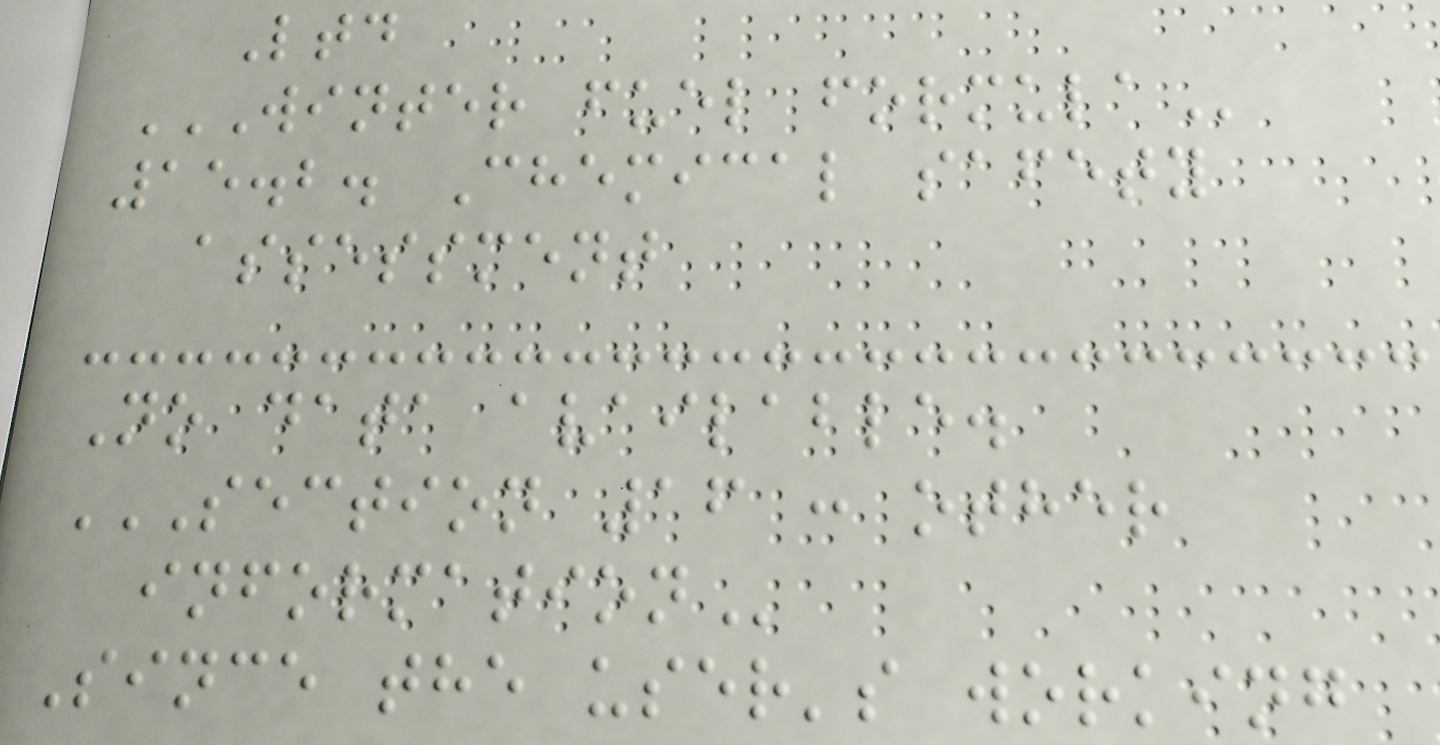Ltd
WINTER FUEL FORMULA
15.2. Chemical safety
assessment
No data available.
SECTION 16 : OTHER
INFORMATION
Since the user's working
